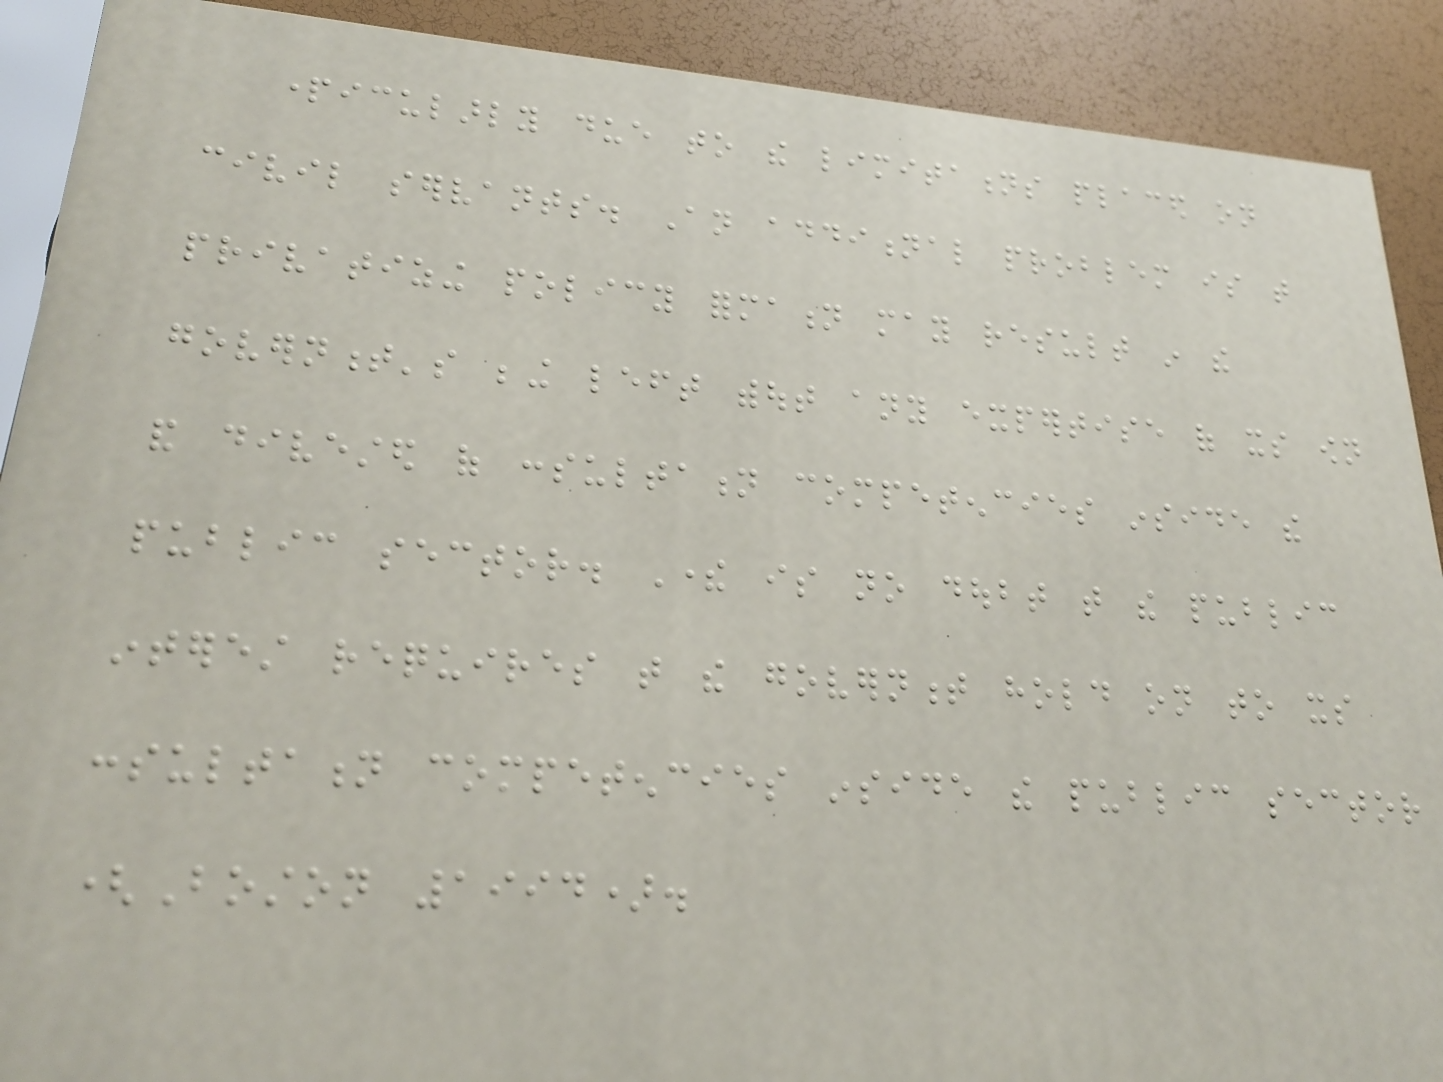particularly due to the limitations placed on
civil servants. An additional problem is that
privatizing policy formation may result in the
government's being left without any expertise of its own
and divested of consultation competencies inside the
public sector. There is no doubt that the public
interest requires that the government hold on to its
consultation competencies inside the public sector
(Boston 1994).
